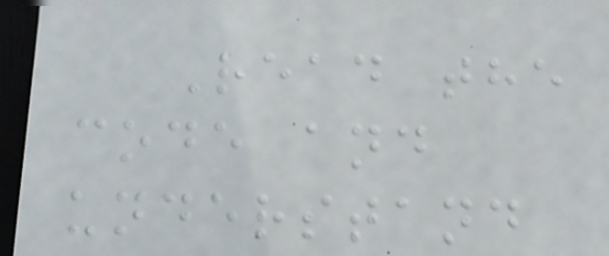Read the
code and
understand
